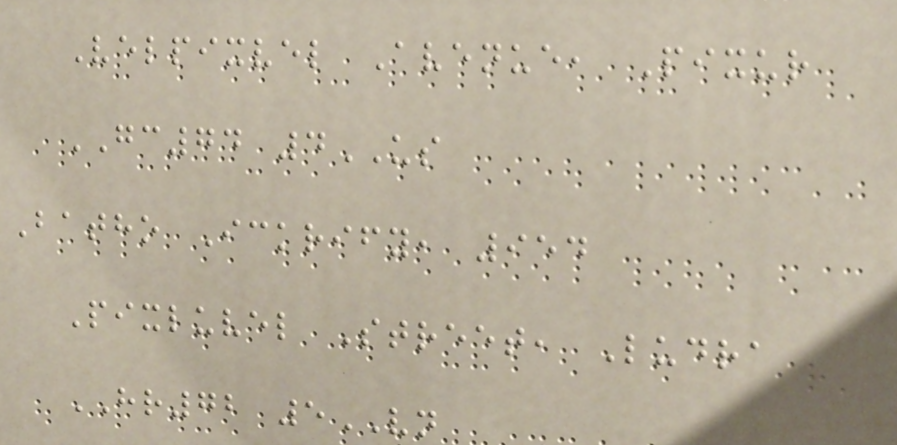Velpixvel Avenue, Pixur
GC74 4US
Batho Ickrify, 954
Pixluvel Street, Ludra
HR72 5VN
